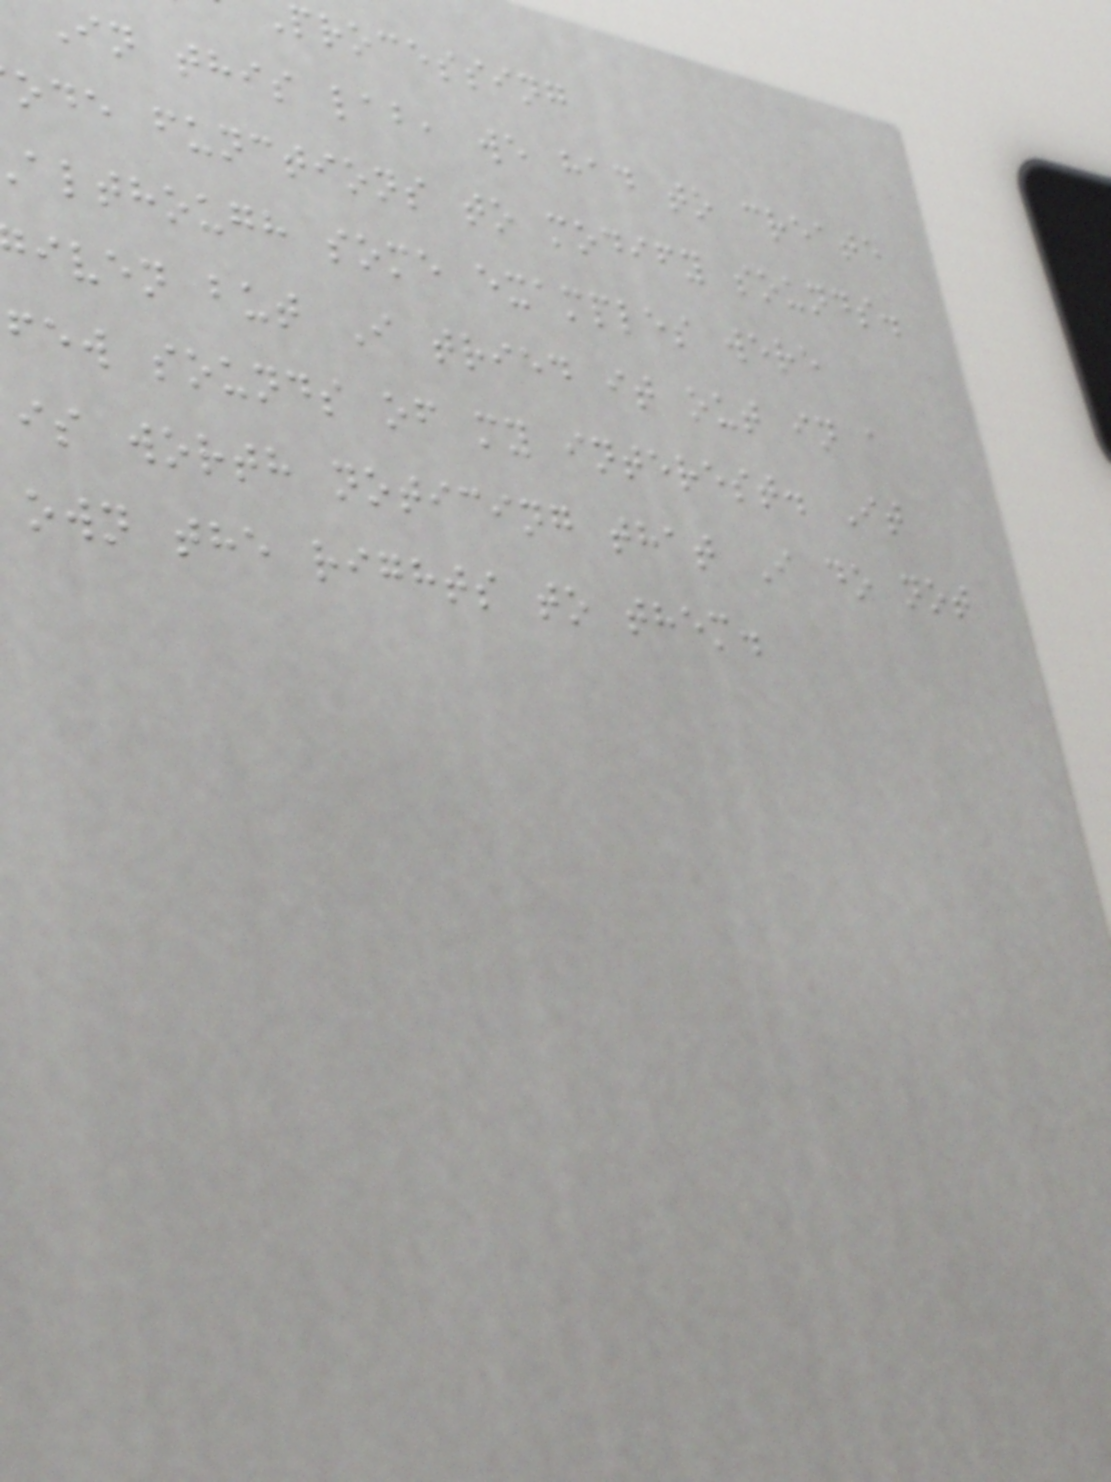processing
In this lab, we had to create
ode functions to modify sounds.
although some examples were
iven but I tried it out in a
few sounds of my interest. It
is worth noticing that I do not
own the rights to them.
